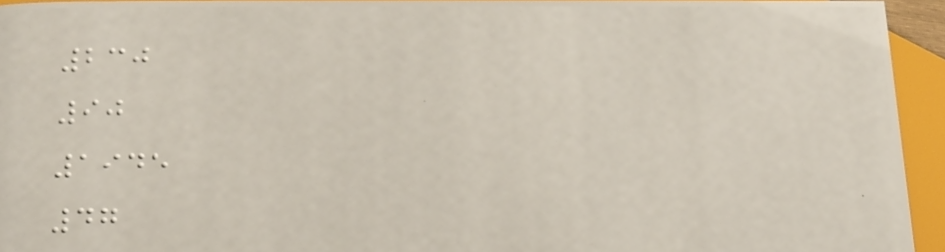230
90
1945
47
